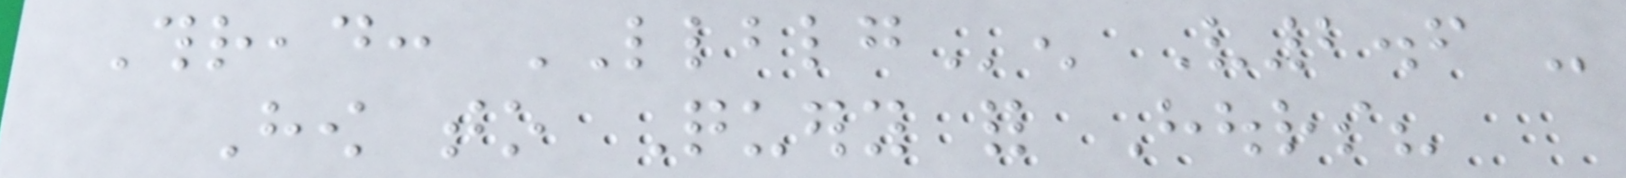Thread: LLBLGen V2.6 -
How to Query for Hours?
